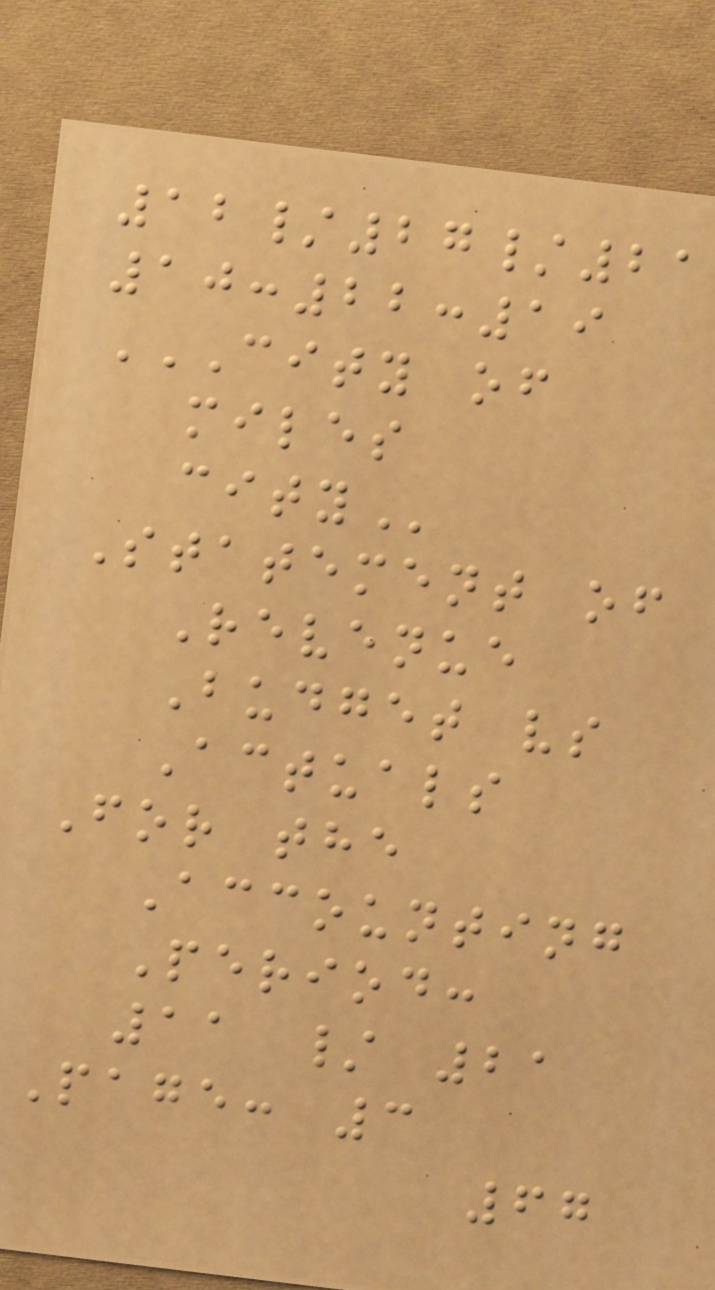12/27/21
10:22:19
CITY OF
MILES
CITY
Statement of
Revenue
Budget vs
Actuals
For the
Accounting
Period:
11 / 21
Page: 3
67
